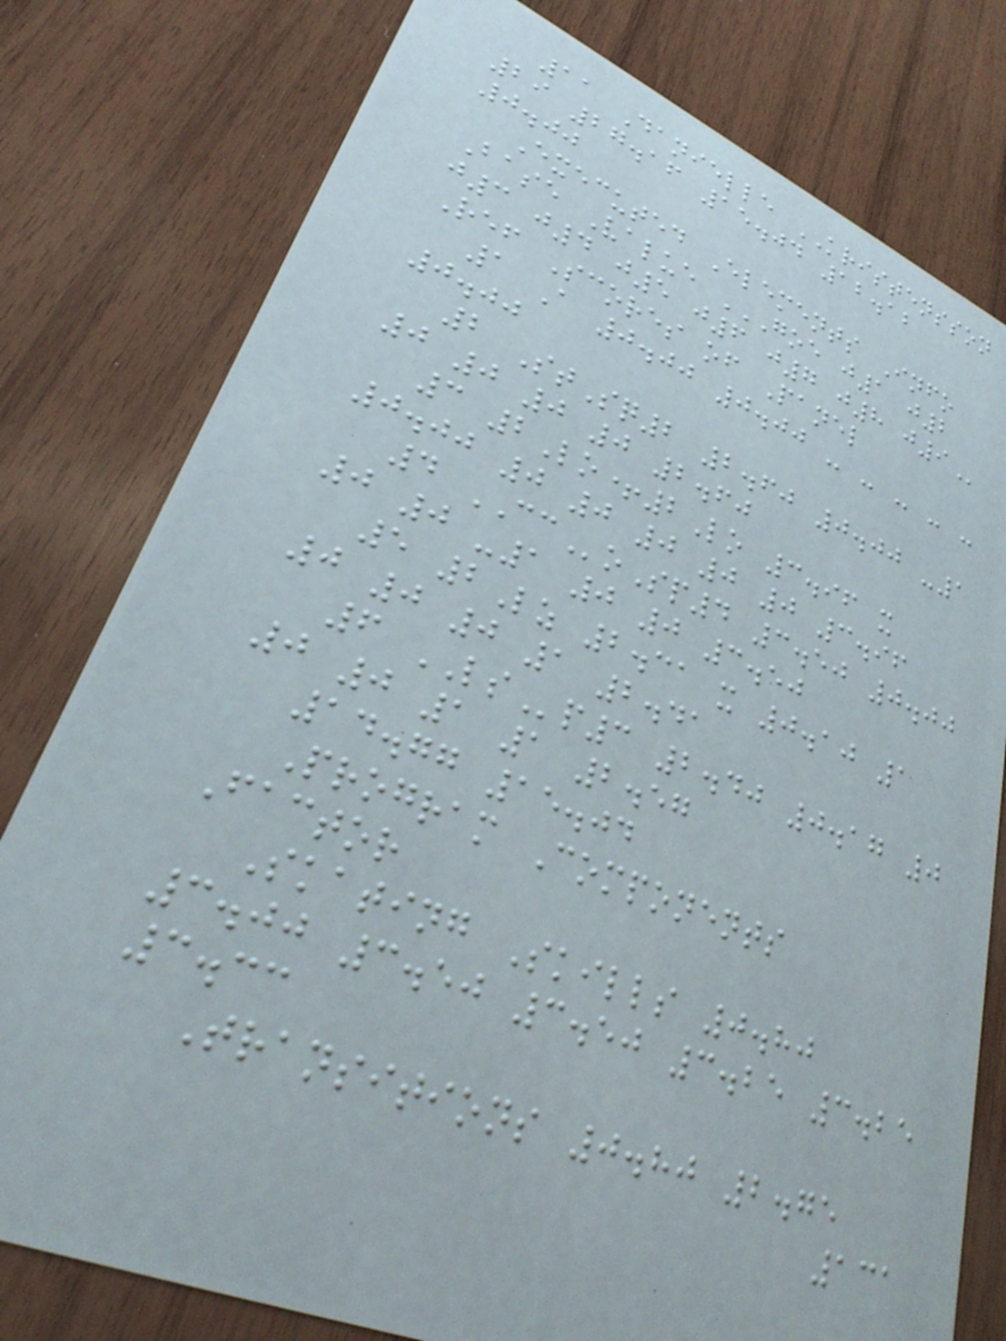11 Danielle KRISTENSSON
29 27.16 15.04 12.12
0.00
Executed Elements Info
Base Value GOE J1 J2
J3 J4 J5 J6 J7 J8 J9
Ref Scores of Panel
1 A 0.00 0.00 - - - - -
0.00
2 StSq2 2.60 0.00 -1
0 0 0 0 2.60
3 2Lo+2Lo 3.96 x
0.00 0 0 0 0 0 3.96
4 CCoSp4 3.50 0.00
0 0 -1 0 0 3.50
5 2Lz 2.31 x 0.10 1
0 0 0 1 2.41
6 LSp3 2.40 0.17 0
0 0 1 1 2.57
14.77 15.04
Program Components
Factor
Skating Skills 0.80
3.00 3.50 3.50 3.25 3.25
3.33
Transitions 0.80 2.75
131
